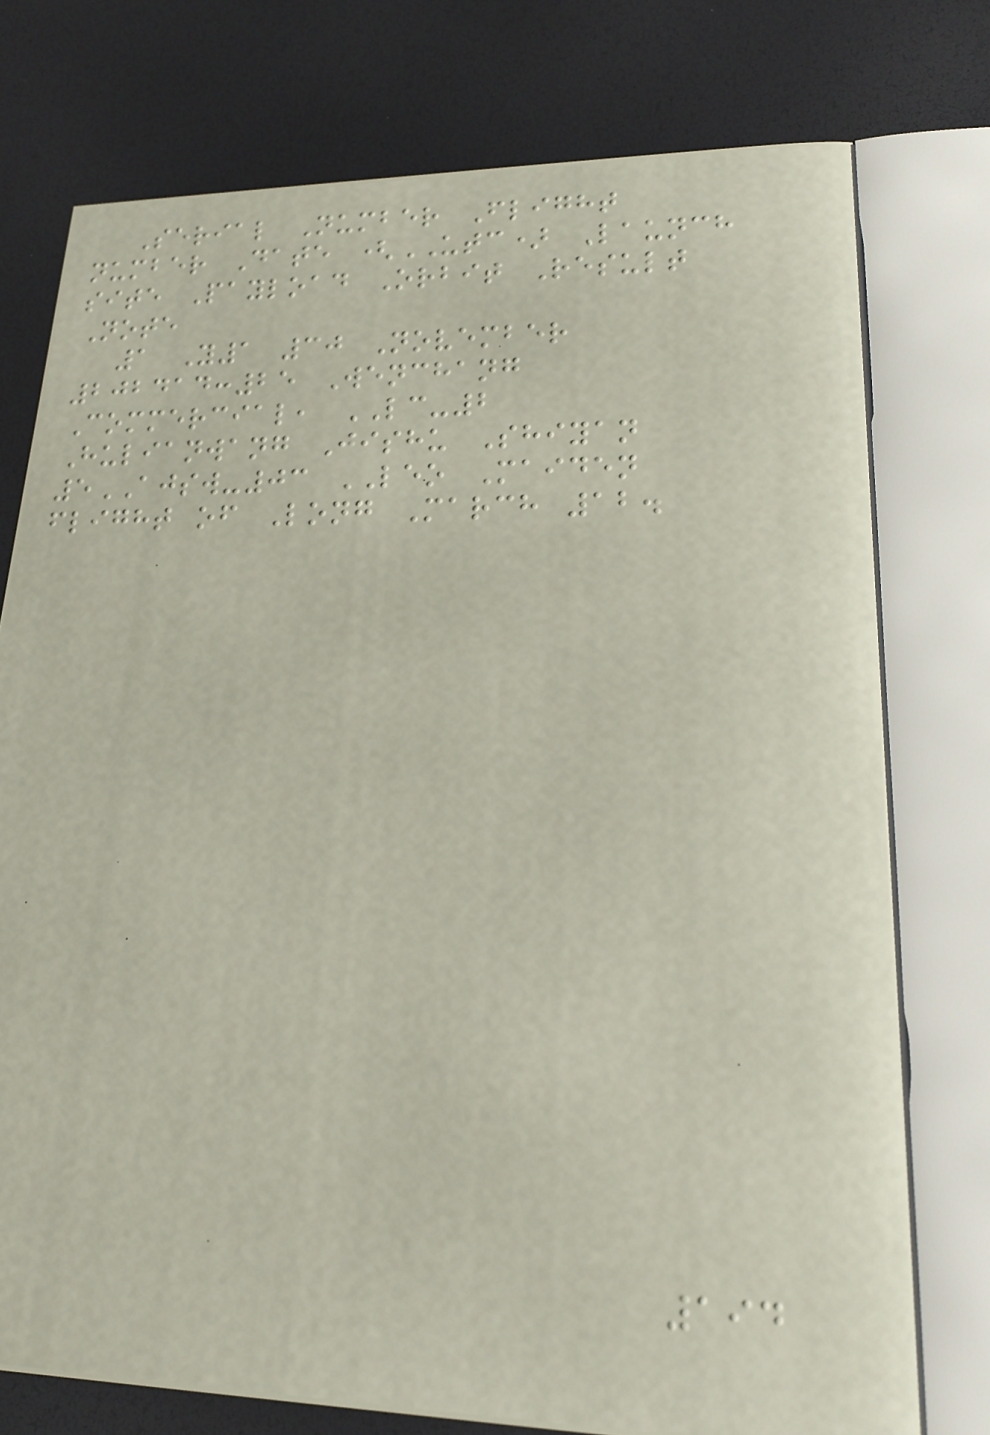Serial Number Flight
number Date (UTC) Launch
site Payload Orbit Result
Note
1 Y1 30 November
202414:25 Wenchang
Commercial, LC-2
Hulianwang Jishu Shiyan
5AJSW-03 LEO Maiden
flight of Long March 12.
194
